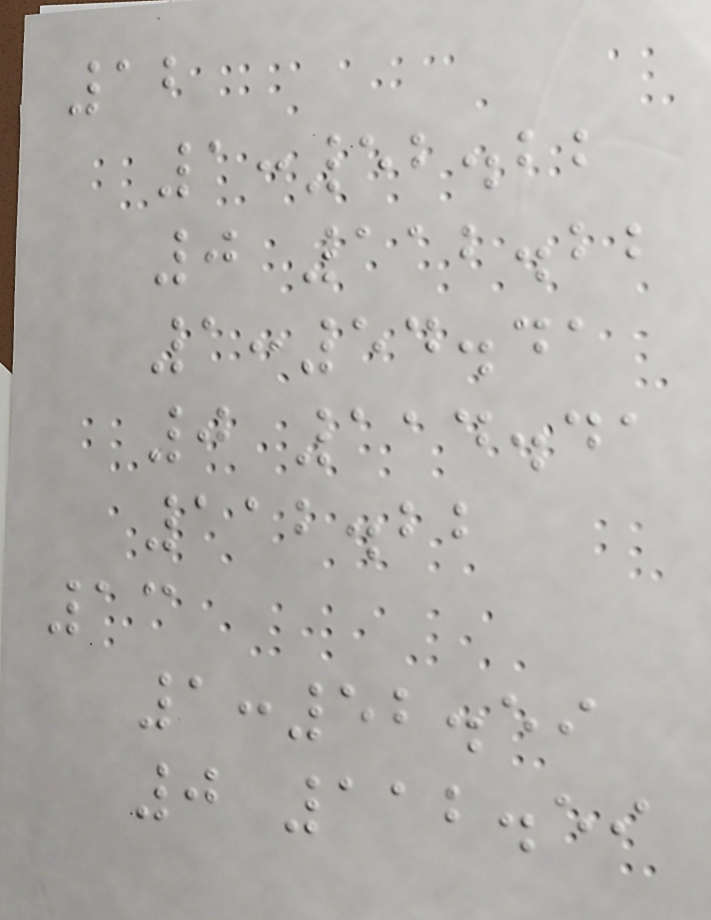12
1:52.22
0 112.22
1:54.41
0 114.41
112.22
13
1:52.59
0 112.59
